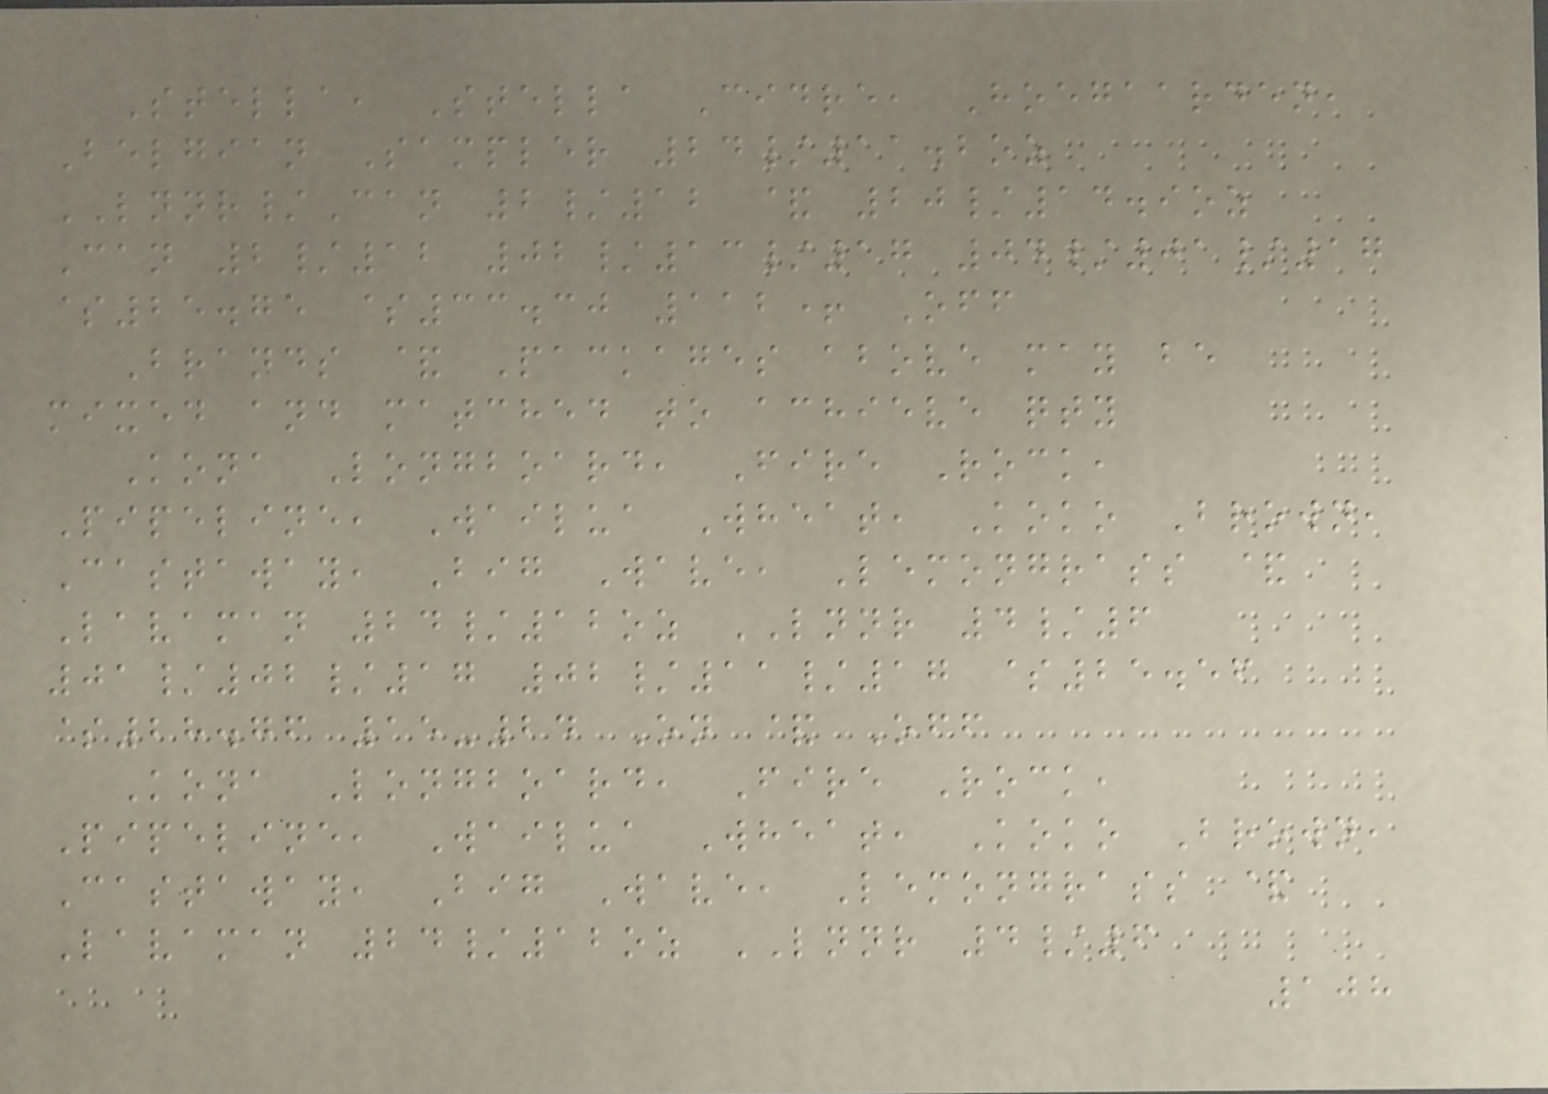Stella, Stella Cidre, Hoegaarden,
Belgian Sampler 24/11.2oz
LNNR/Can 2/12 & 20/14.9oz
Can 2/12 02/13/17 04/01/17
$25.75 $33.30 112+ Off
Brands & Packages above may be
mixed and matched to achieve qty
Kona Longboard, Fire Rock,
Pipeline, Wailua Wheat, Koko Brown,
Castaway, Big Wave, Lemongrass &
Lavaman 24/12oz LNNR 4/6
01/02/17 02/11/17 $25.56
$28.76 15-24 On & Off
Kona Longboard, Fire Rock,
Pipeline, Wailua Wheat, Koko Brown,
Castaway, Big Wave, Lemongrass &
Lavaman 24/12oz LNNR 4/6
108
